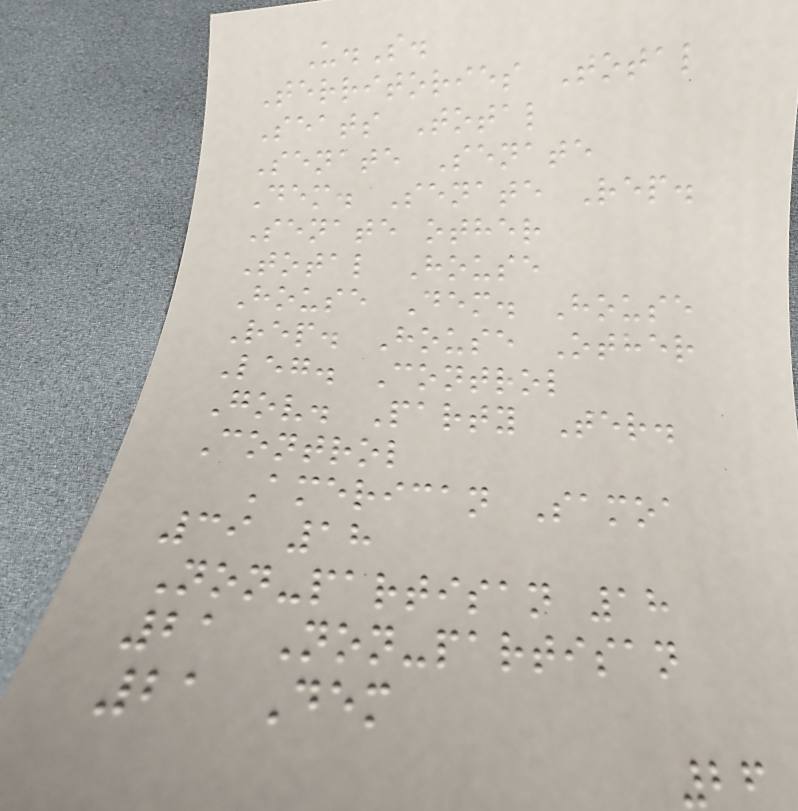U.S.
Territories Total
Seats Total
Senate Senate
Dem. Senate Rep.
Senate other
Total House
House Dem. House
Rep. House Other
Leg. Control
Gov. Party Ter.
Control
American Samoa
39 18
Non-partisan 18
21 Non-partisan
21 Dem
26
